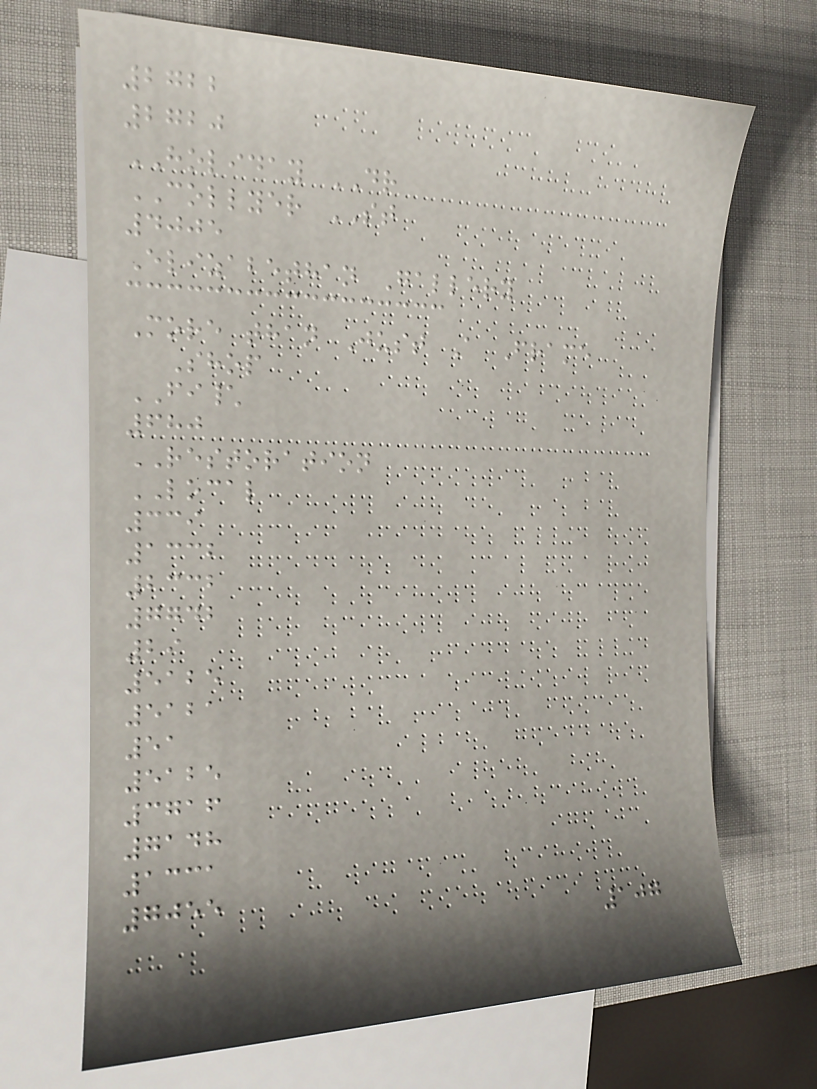2722
2720
HOLIDAY DR
COLLYER ST
4005
Elizabethan Gallery
More than Just A Frame
Shop
FI\
680
RESTORATION
LOCAL
339
1332
2332
7742
29
5125
5121
51
5125
3716
7148
1331
7055
107
